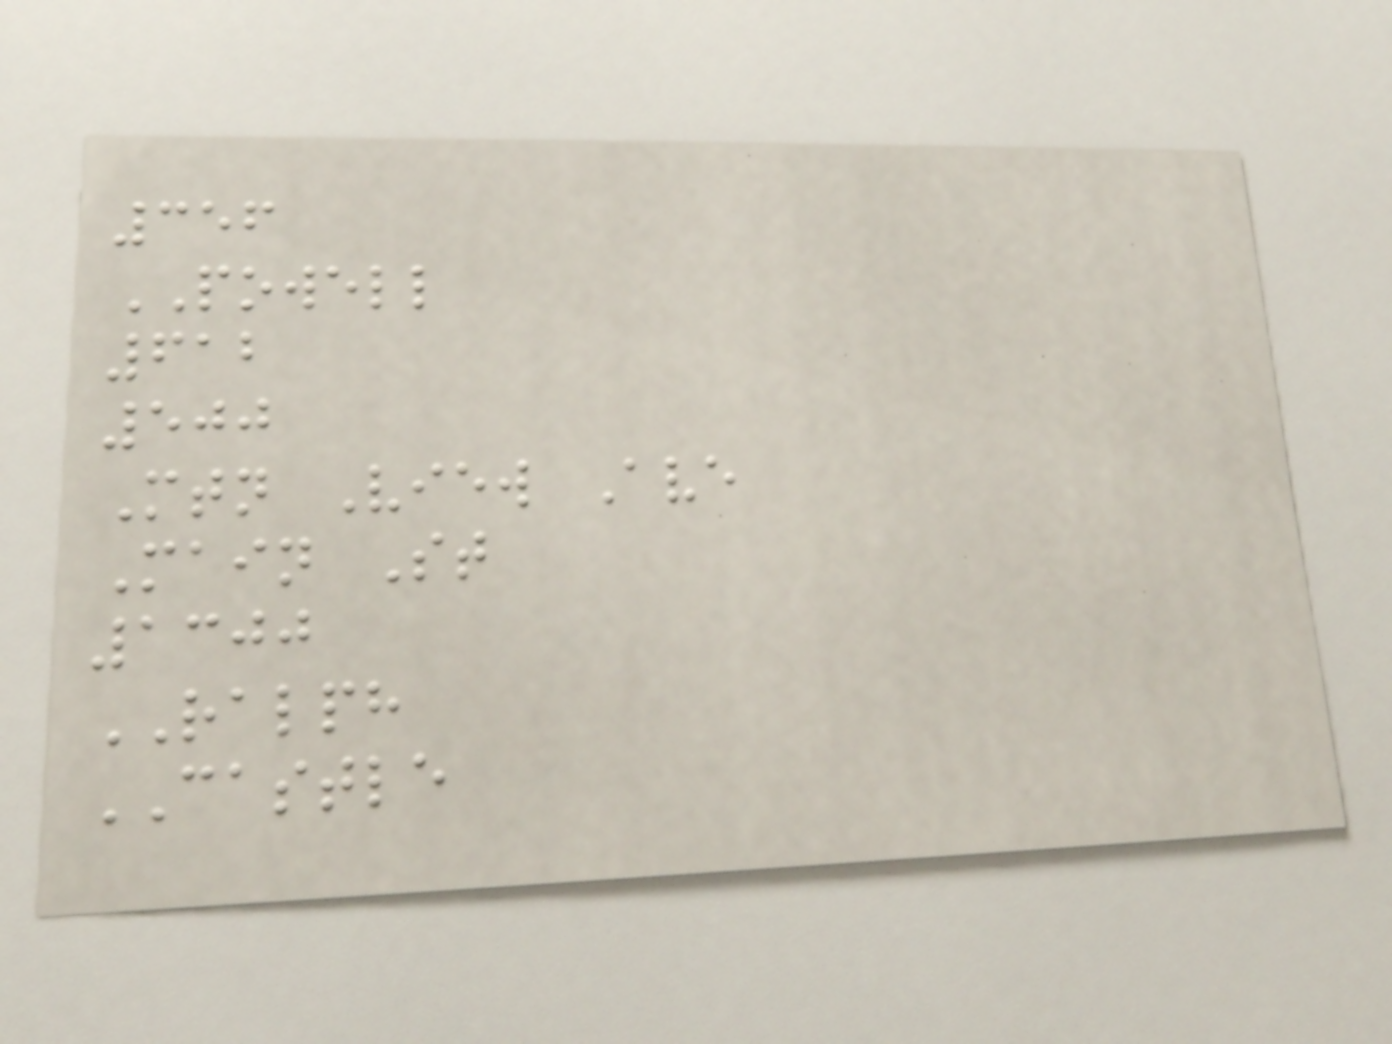356
POWELL
612
500
Mtn View Ave
Main St
1300
RALPH
CASTLE
